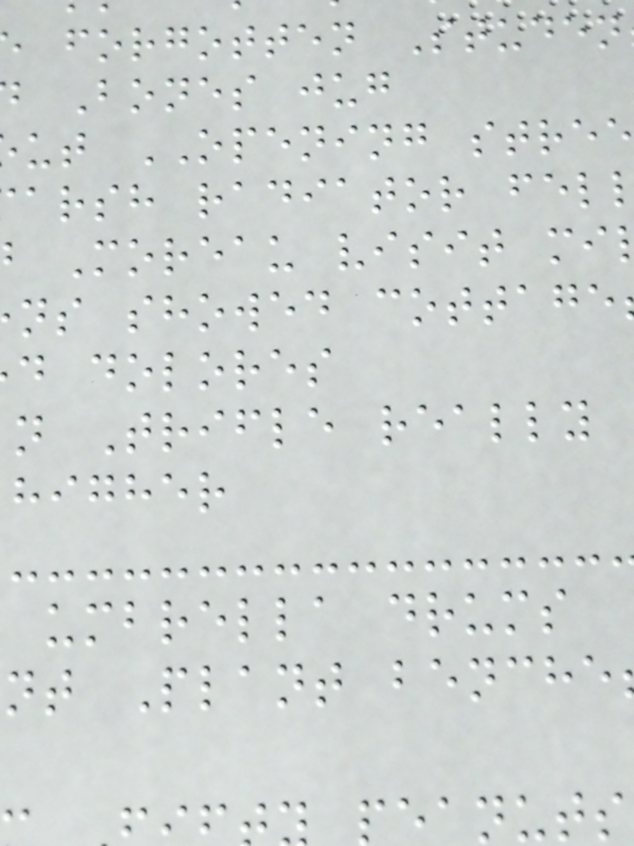forgotten Studen
Bones jug
ut OPENING stree
arsh radiator fel
Moreau visit mi
ns showed cottage
d dolores
n Trifle really
higher
umbrella drums
nt Plant benche
